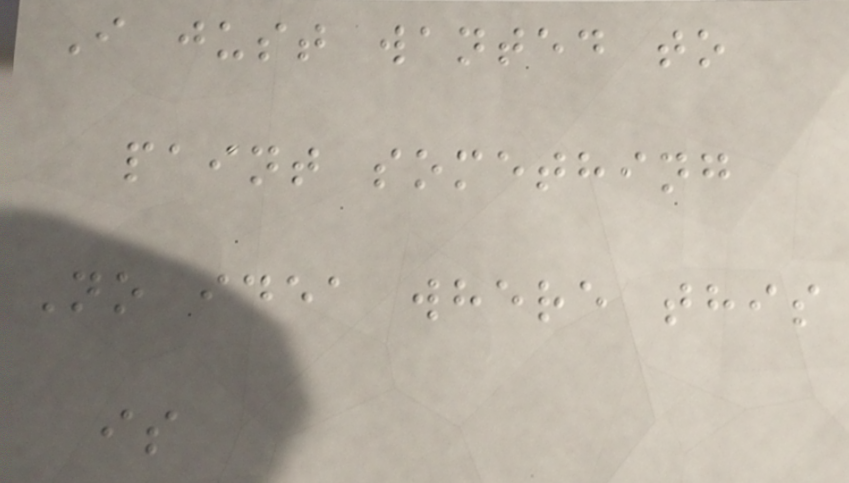I just wanted to
paint something
No idea where this
is
